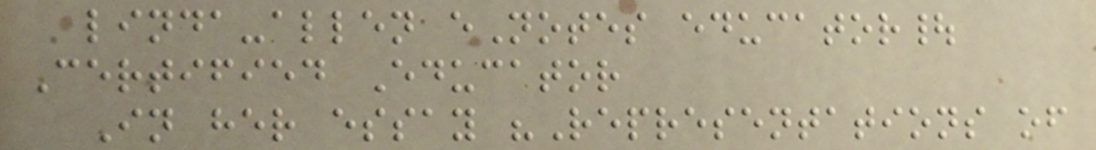linda-allen eNotes educator|
Certified Educator
In her essay "Representations of
